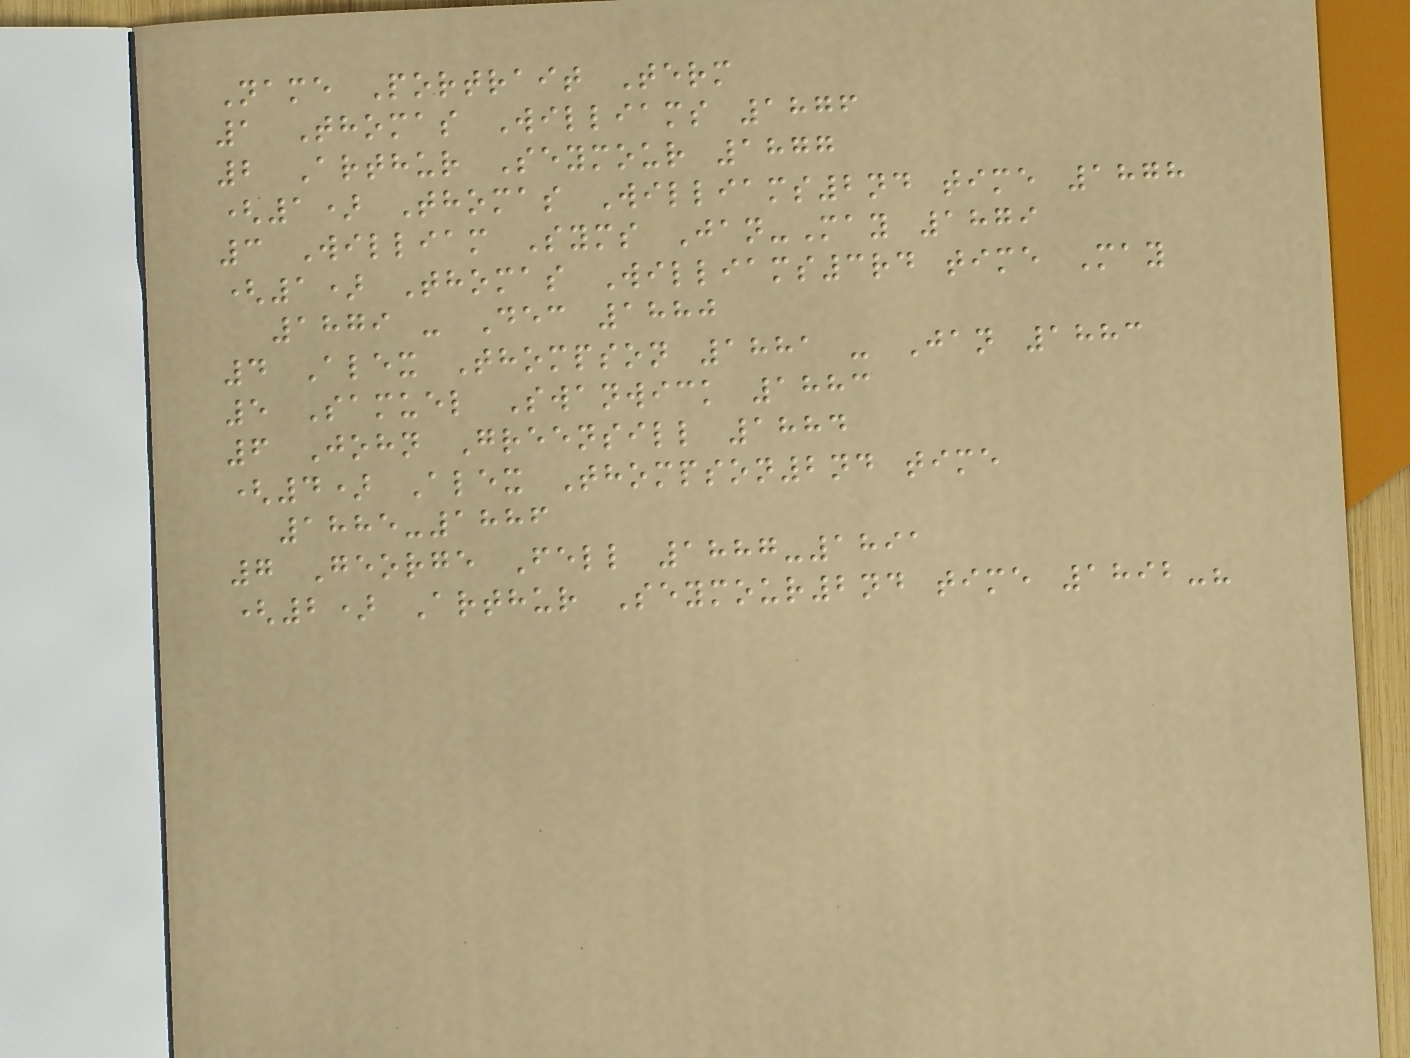Name Portrait Term
1 Thomas Williams 1876
2 Arthur Seymour 1877
(1) Thomas Williams2nd time 1878
3 William Syms Jan-May 1879
(1) Thomas Williams3rd time May
1879 - Dec 1880
4 Alex Thompson 1881 - Jan 1883
5 Samuel Swanwick 1883
6 John Greensill 1884
(4) Alex Thompson2nd time
1885-1886
7 George Fell 1887-1891
(2) Arthur Seymour2nd time 1892-?
